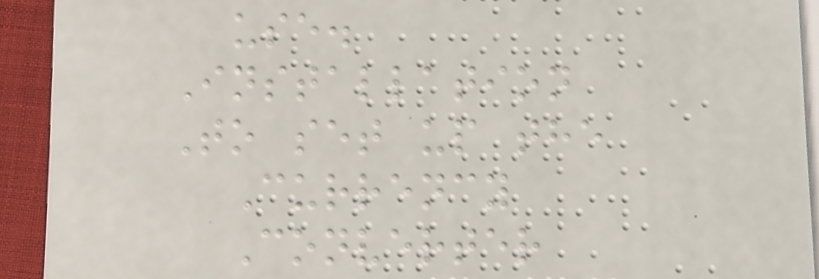use.
Installation
To set up the
Currency
Converter
